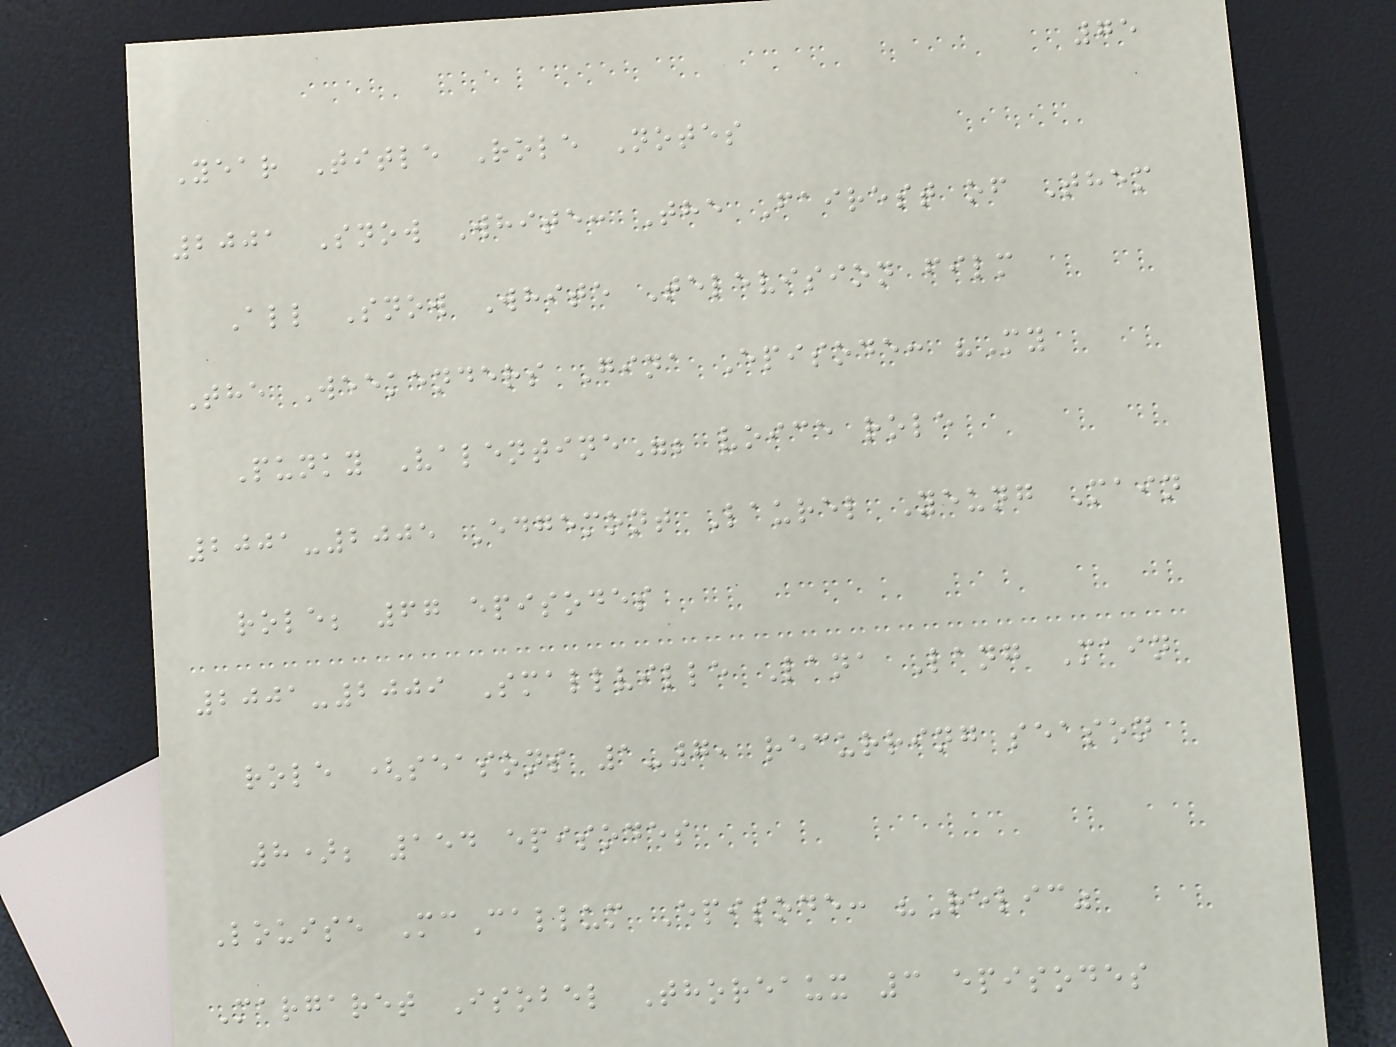75
Year Title Role Notes
2001 Snow White: The Fairest of Them
All Snow White Television film
The Weekenders Gina Episode: "My
Punky Valentine"; voice role
2001-2005 Edgemont Laurel Yeung Main
role; 67 episodes
2001-2009 Smallville Lana Lang Main
role (seasons 1-7, recurring season
8); 154 episodes
Louise McCallum Episode: "Relic"
Margaret Isobel Thoreaux 3 episodes
